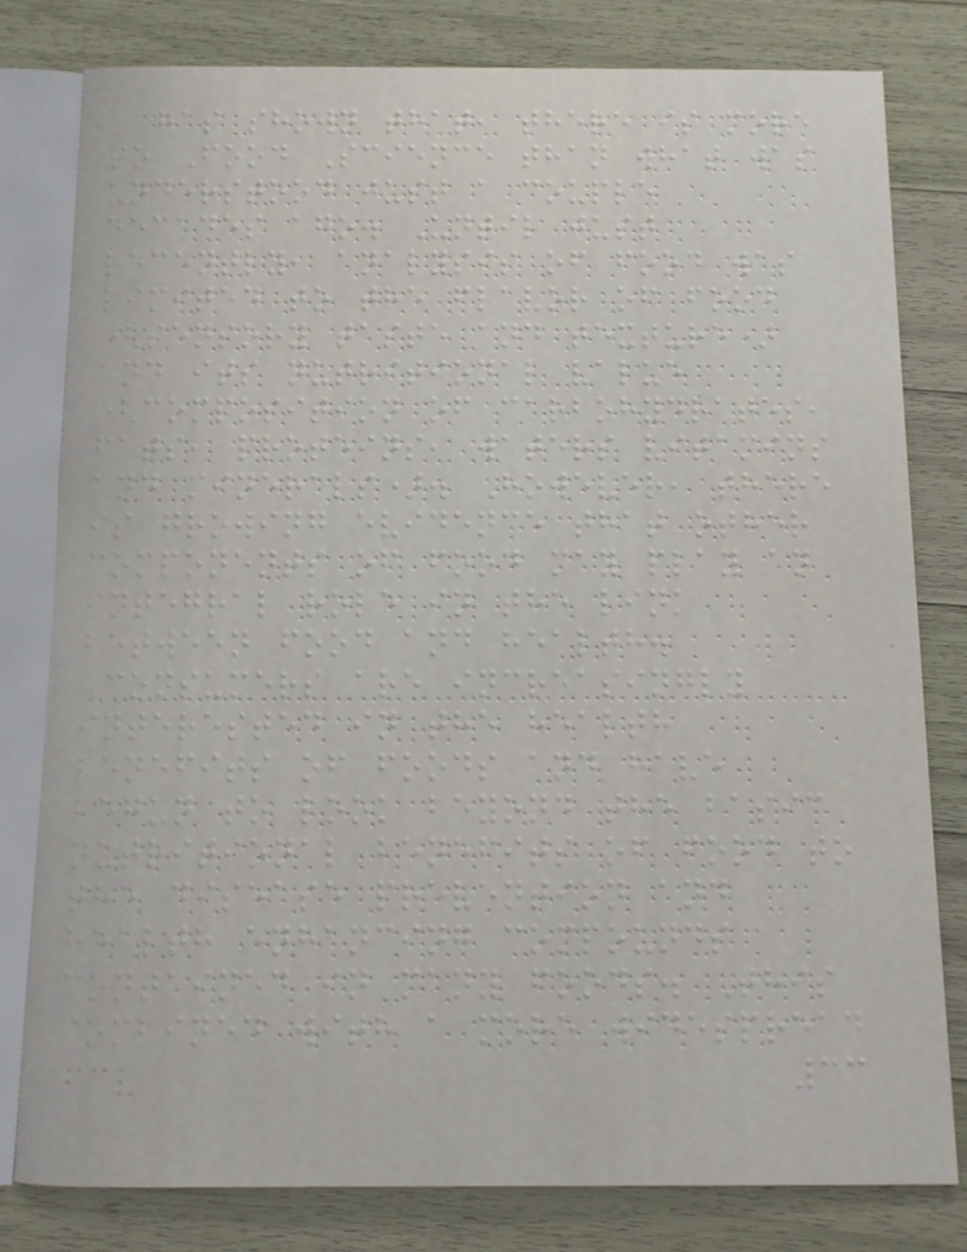has shown that, there is more
to Food Science than what was
understood just a couple
decades ago. Until just
recently, analysis of food was
limited to the flavor of food
(sensory taste and texture)
and its nutritional value
(composition of carbohydrates,
fats, proteins, waters vitamins
and minerals). However, there
is growing evidence that other
components of food may play an
integral role in the link
between food and health.
Consumers are increasingly
interested in the health
benefits of foods and have
begun to look beyond the basic
nutritional benefits of food to
the disease prevention and
health enhancing compounds
contained in many foods. This
combined with a more widespread
33
